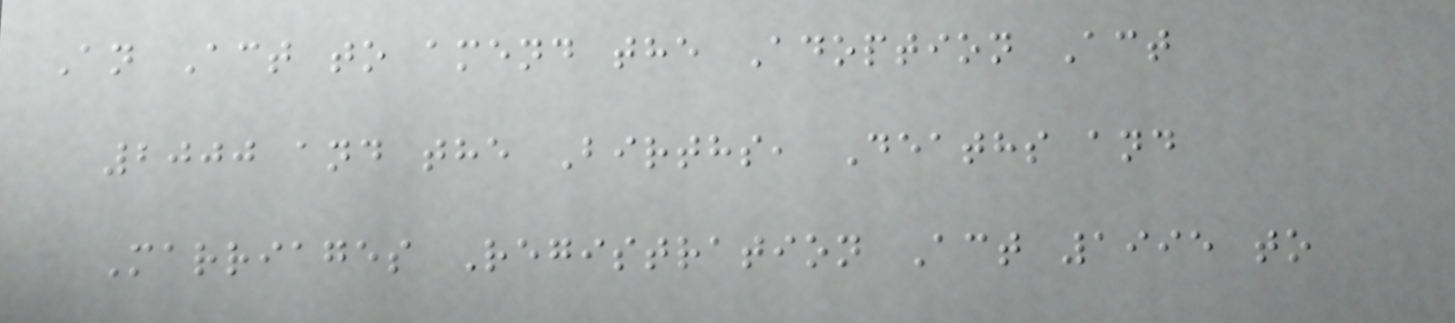An Act to amend the Adoption Act
2000 and the Births, Deaths and
Marriages Registration Act 1995 to
